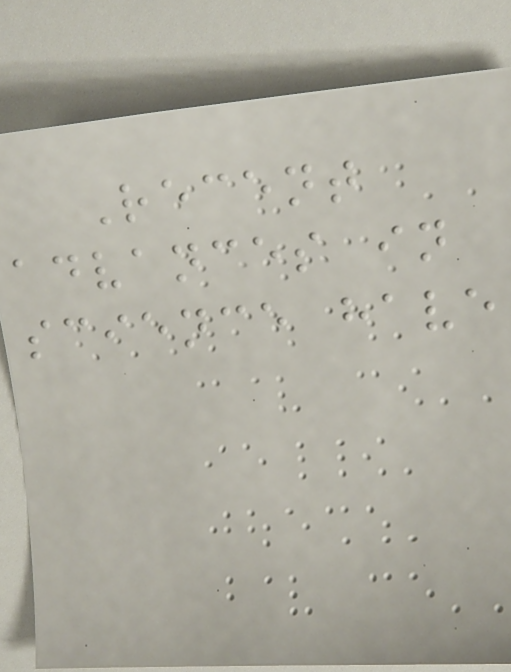Recent
advances in
science have
